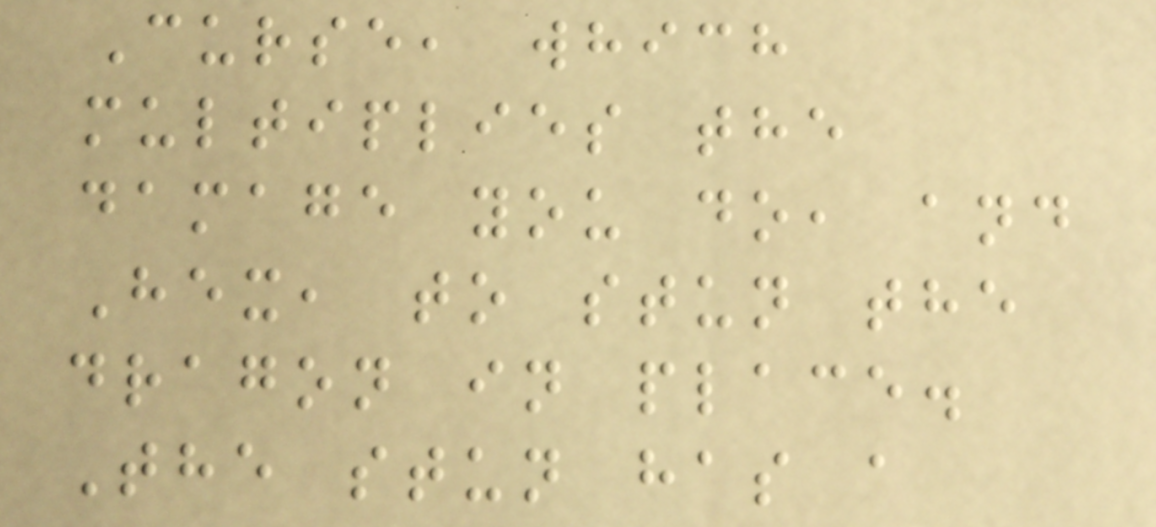Curse, which
multiplies the
damage you do, and
Hex, to stun the
dragon in place.
The stun has a
